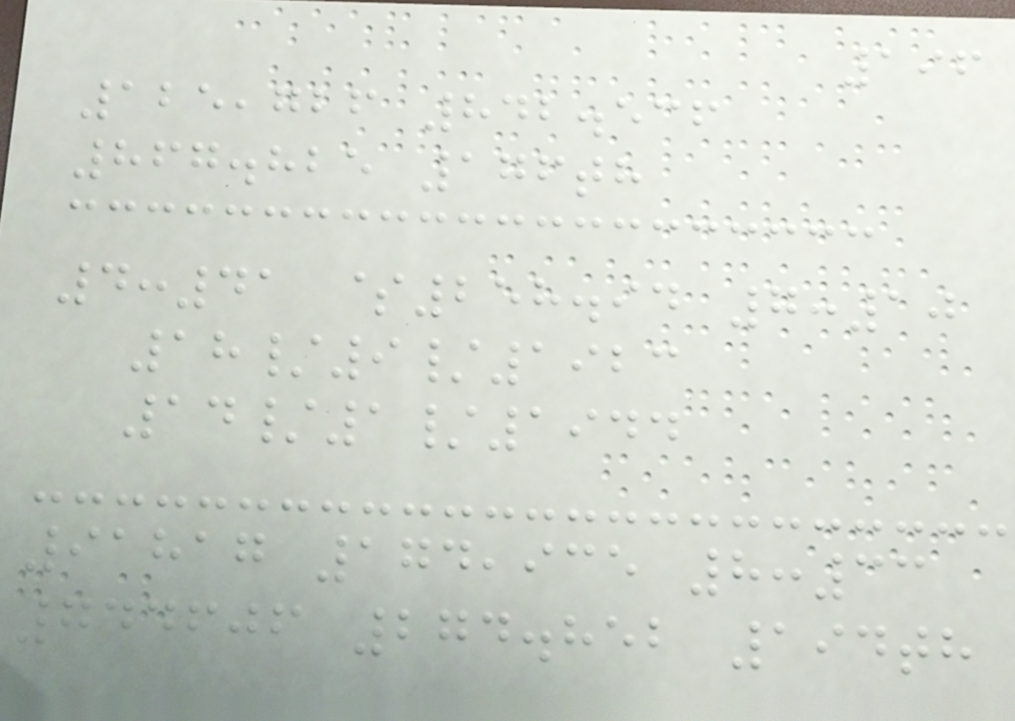196
125,726 842.536
867.825 176th
4:41 $258.94 7:10
18/9/1923
14/1/1944
91817 174,935 8:33
744606 274.852 194th
